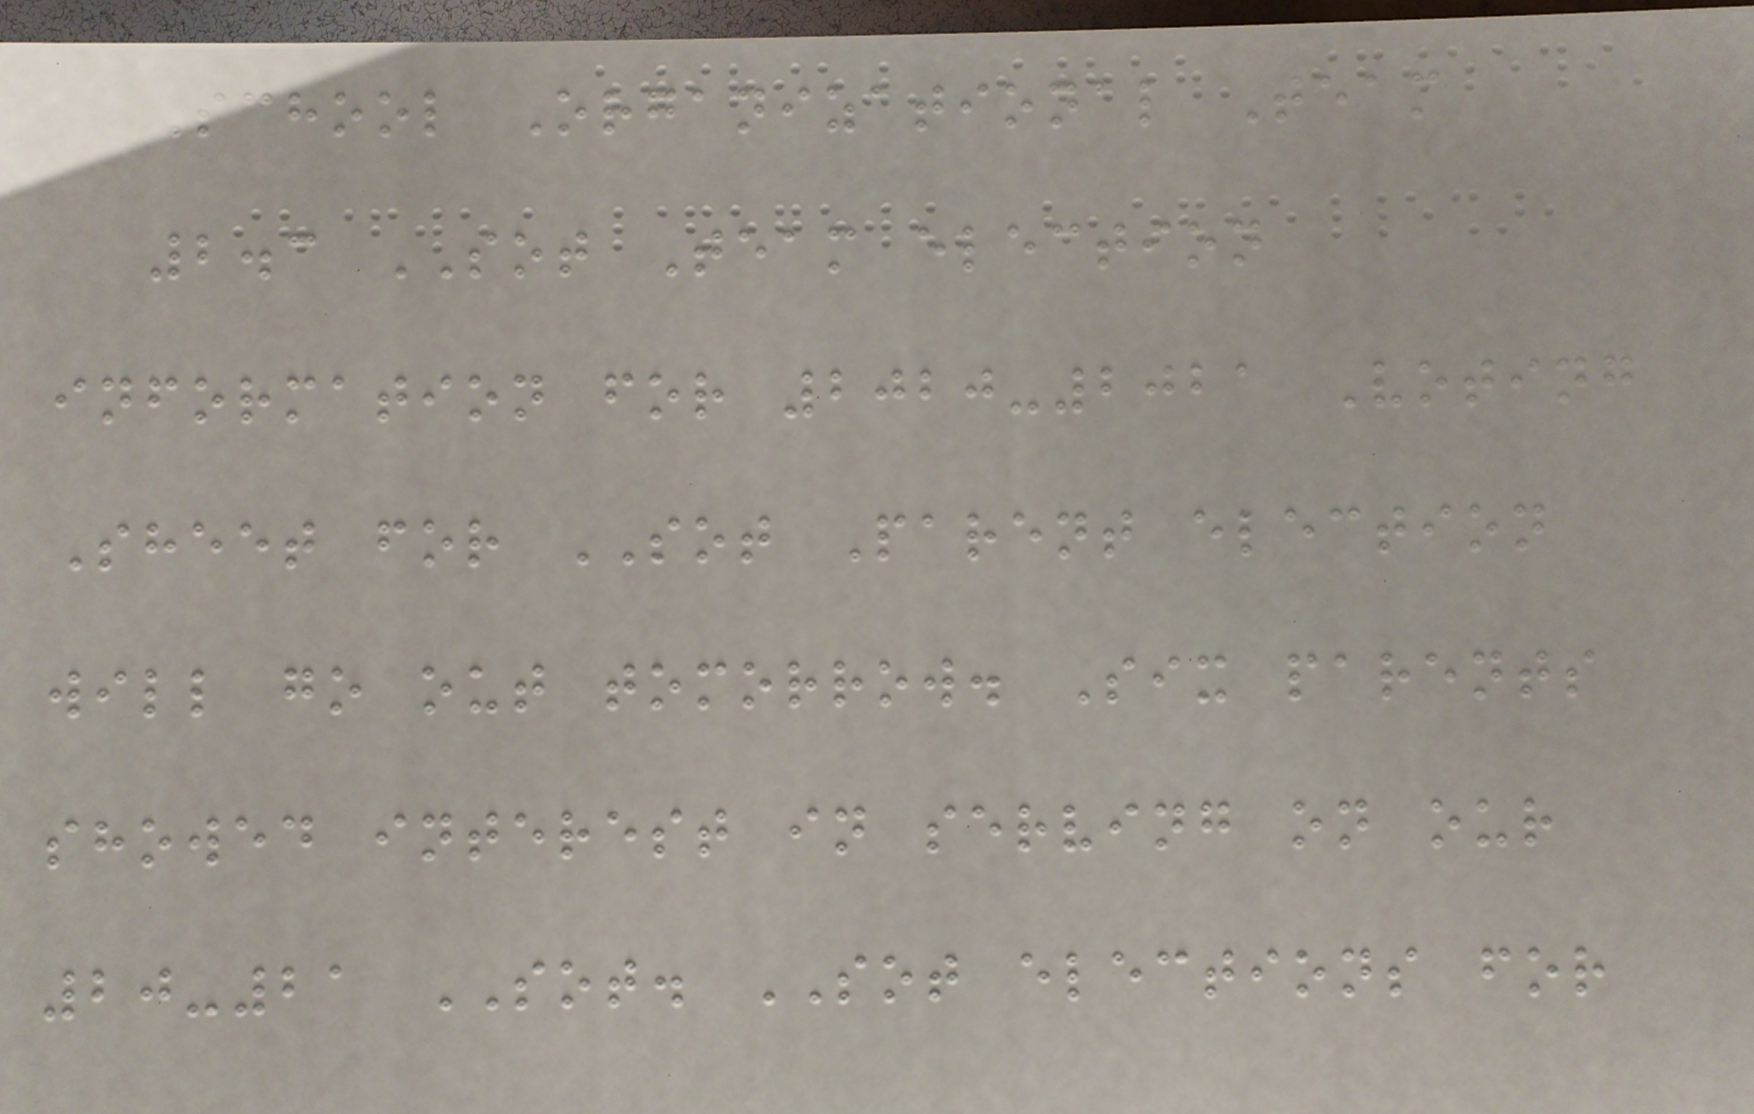School Organizational Team
2.3 SOT Team election
information for 2020-2021 Voting
Sheet for SOT Parent election
will go out tomorrow. Six parents
showed interest in serving on our
20-21 SOT. SOT elections for
